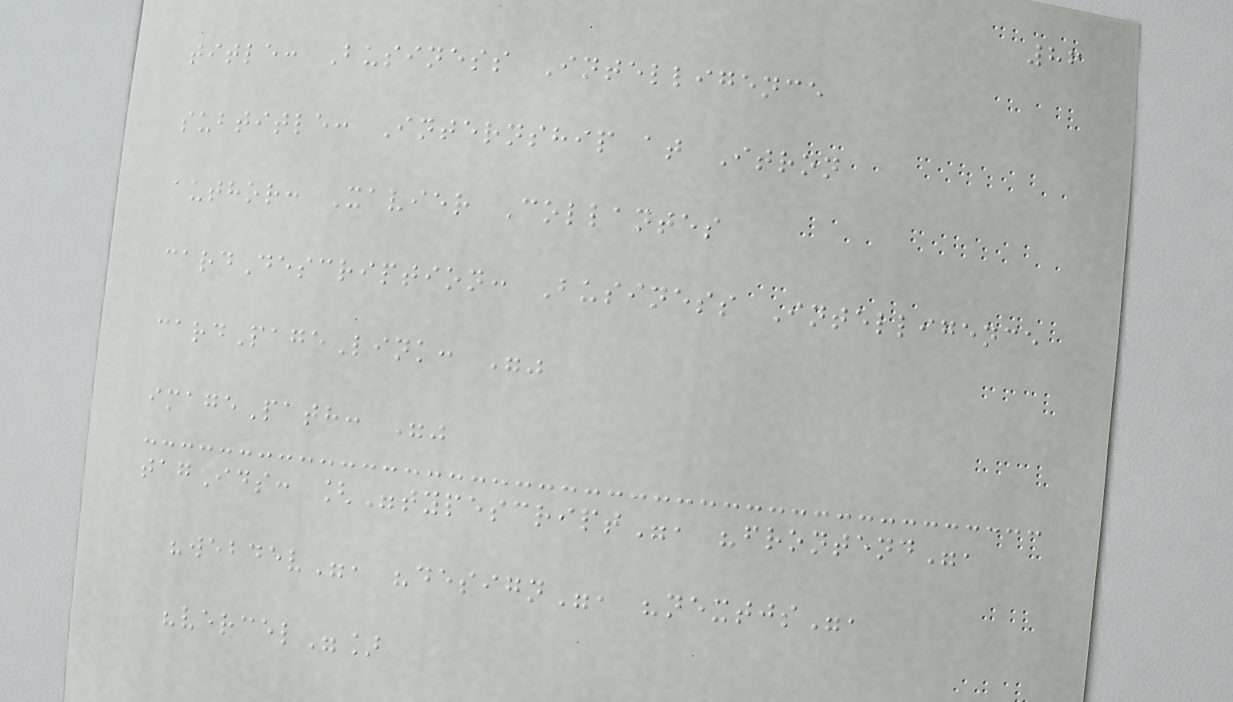86
title: Business Intelligence
subtitle: Internship at Itron
author: Xavier Collantes
cardDescription: Business Intelligence
cardPageLink: ""
imagePath: ""
tagIds: ["typescript", "frontend",
"webdev", "design", "nextjs",
"vercel"]
